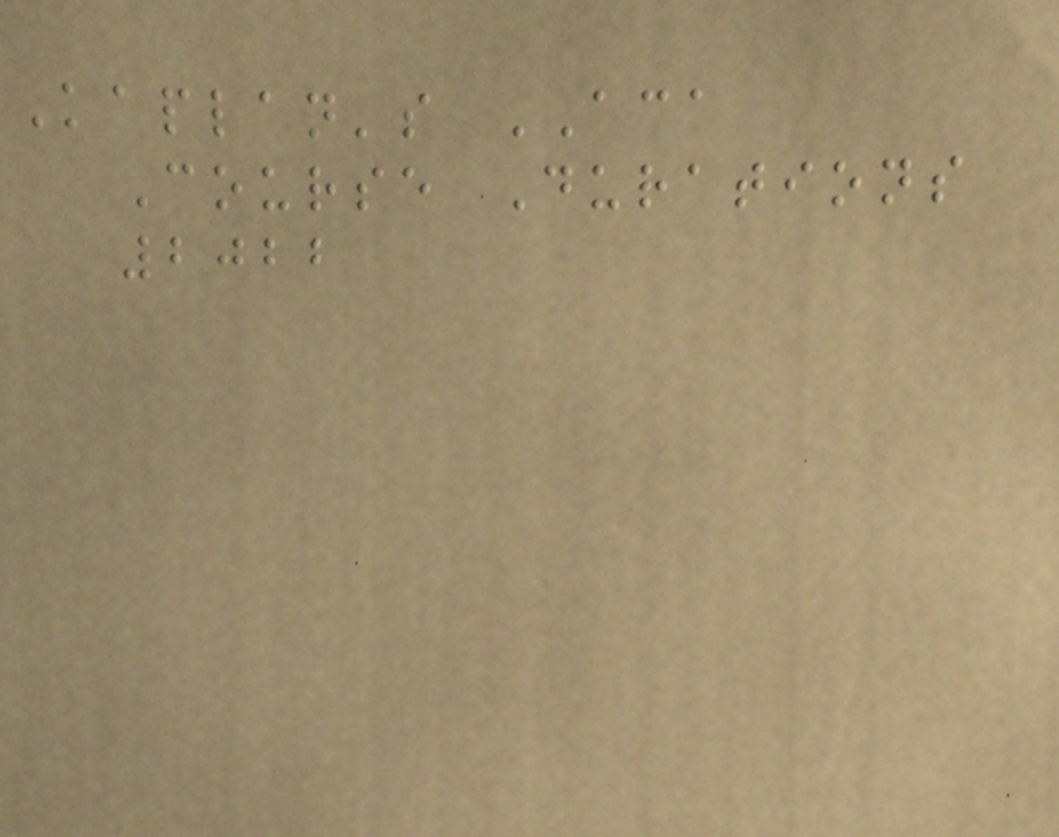Kaplan's ACA
Course Durations
2022
